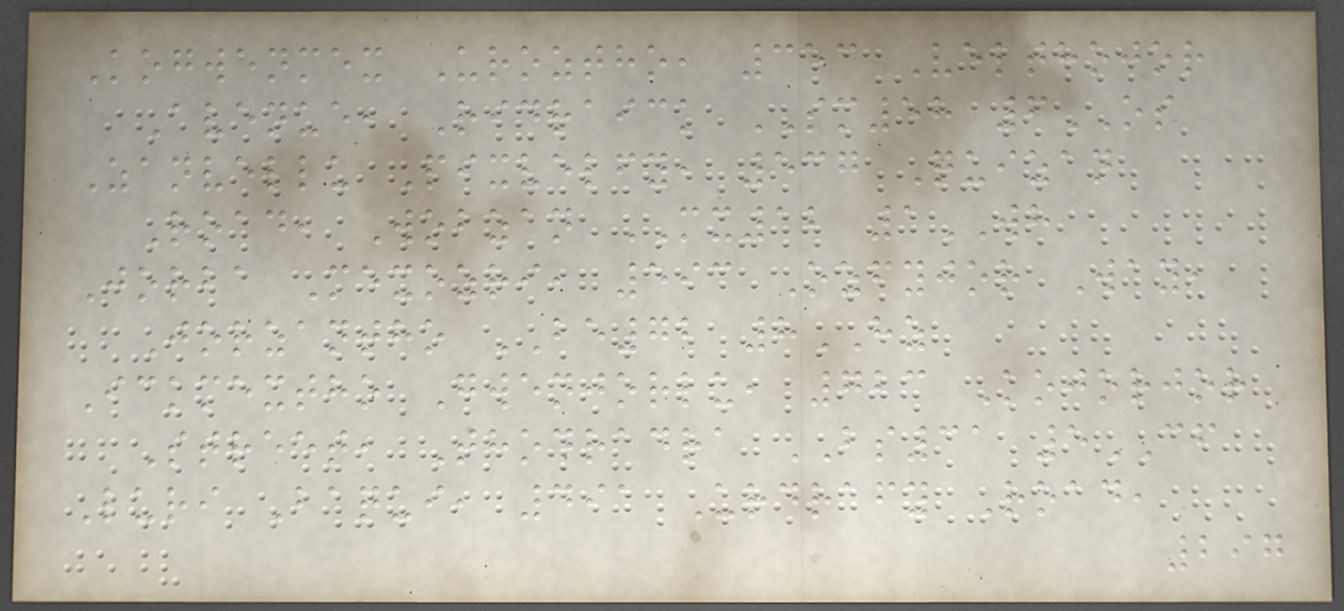Kogwenmex Uroztho, 353 Velthojor
Avenue, Ridraick SM58 6OS
Zanvellu Pixvelfy, 537 Quizan
Road, Wobzan MX12 1WH
Jorba Mexozri, 593 Ozfyjor Way,
Jorzantho BE72 8HZ
Ickmextho Gwenjorlu, 723 Kojorjor
Street, Thodradra BS31 5CF
Luri Baqui, 491 Urdrafy Road,
297
